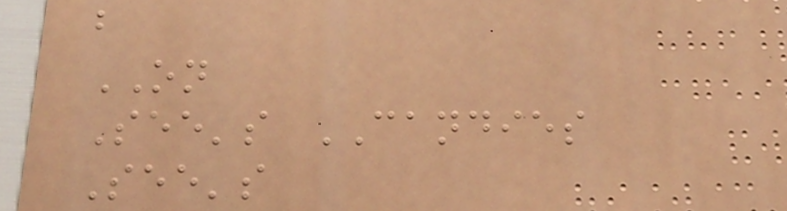b
ON
See's CANDIES
See's
